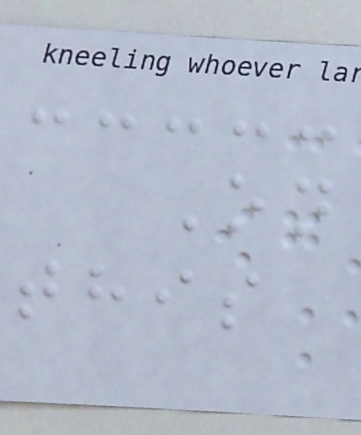On
this
